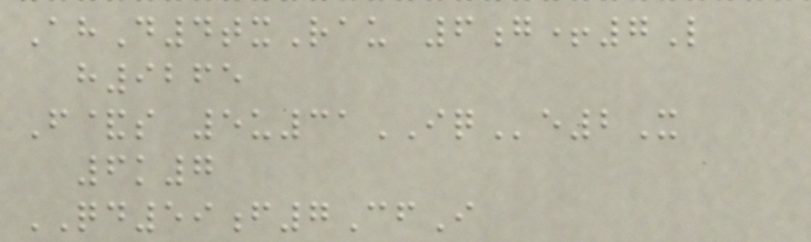AhD4txRau 6g+7L
h9265
F&s 5u31IQe2X
6k7
QD59f7CfI
